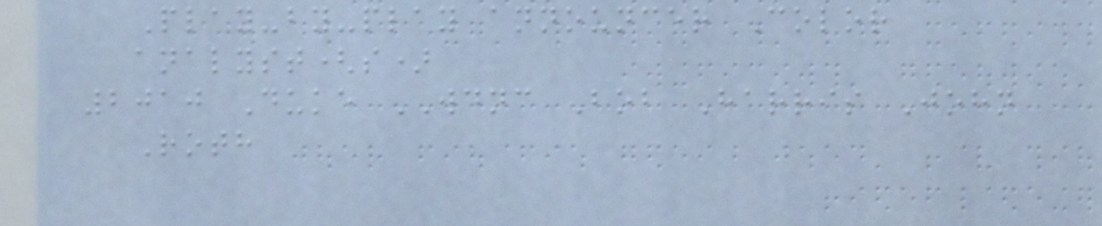Play-by-play announcer Color
analyst(s)
2010 Duke WDNC Bob Harris John
Roth
